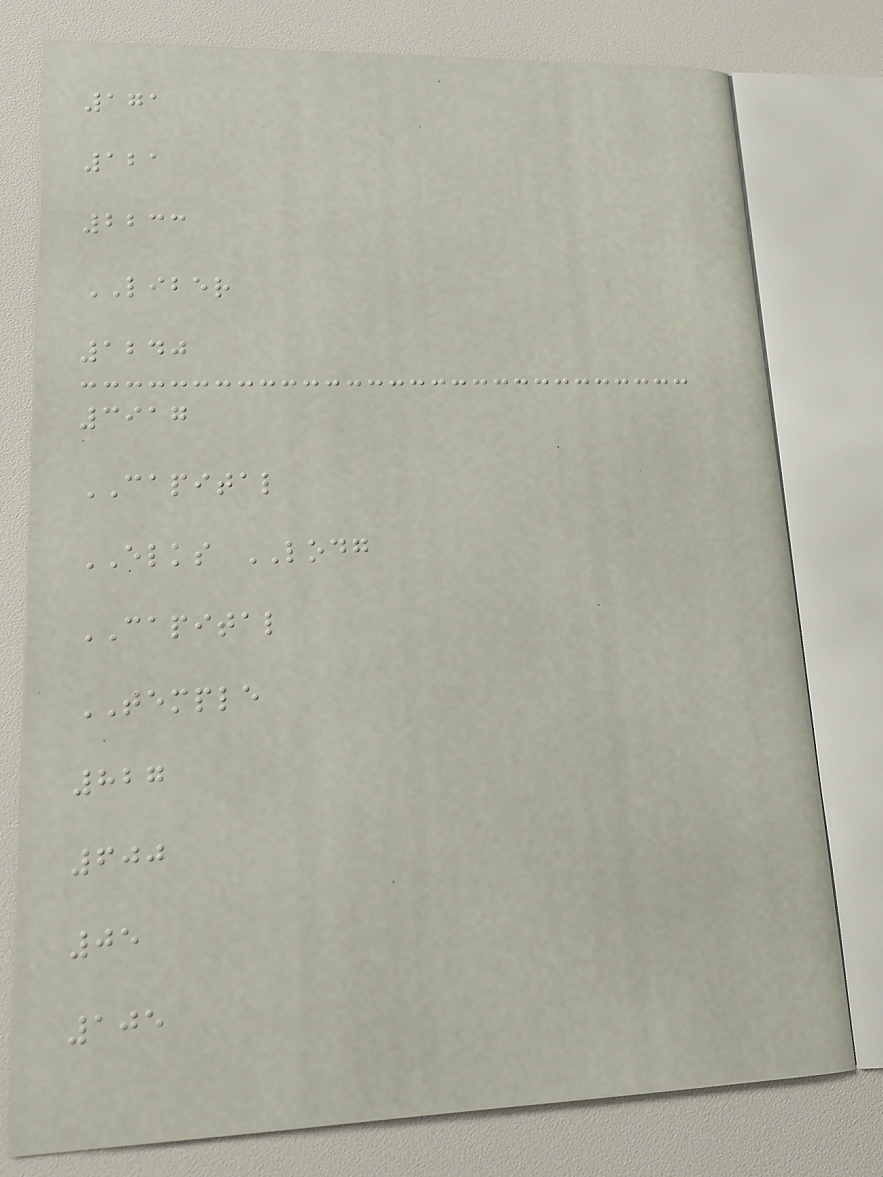171
121
2233
LIBER
1240
3917
CAPITAL
ELKS LODG
CAPITAL
TEMPLE
827
600
05
105
